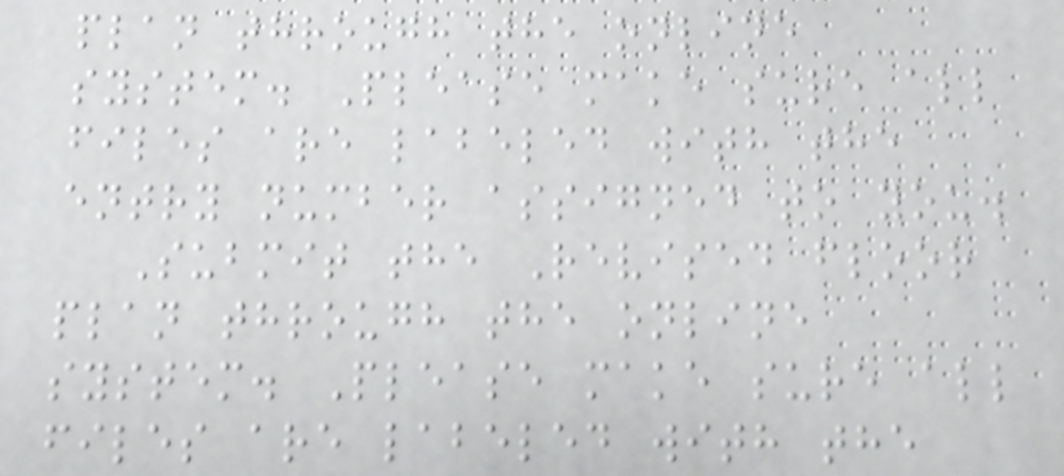plan through the online
system. Please make sure all
files are labeled with the
entry number assigned to you.
Submit the Revised floor
plan through the online
system. Please make sure all
files are labeled with the
